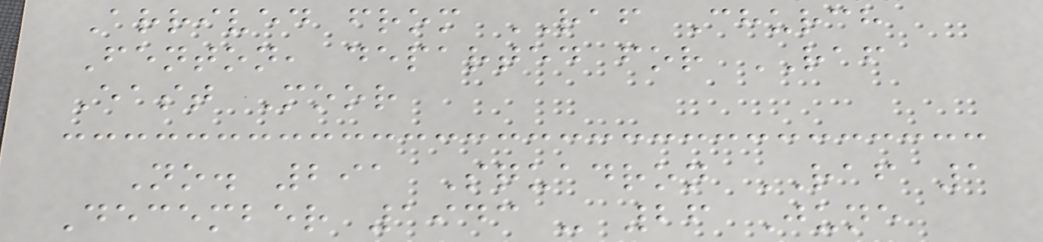Arrived from RAF Church
Fenton, departed for RAF
East Moor
No. 291 Squadron RAF 1
December 1943 - 26 June
